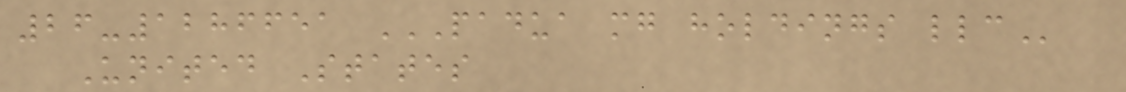26-1286651 PADUA MG HOLDINGS LLC
United States
